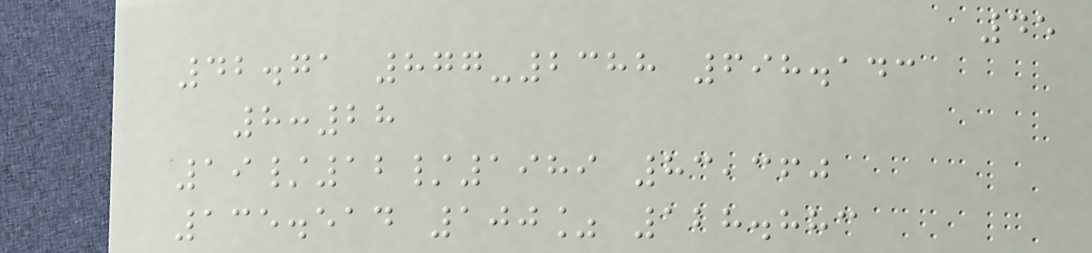45
42.71 877-2388 698.143
8:28
19/12/1989 83,360
135.514 100% 128.883
